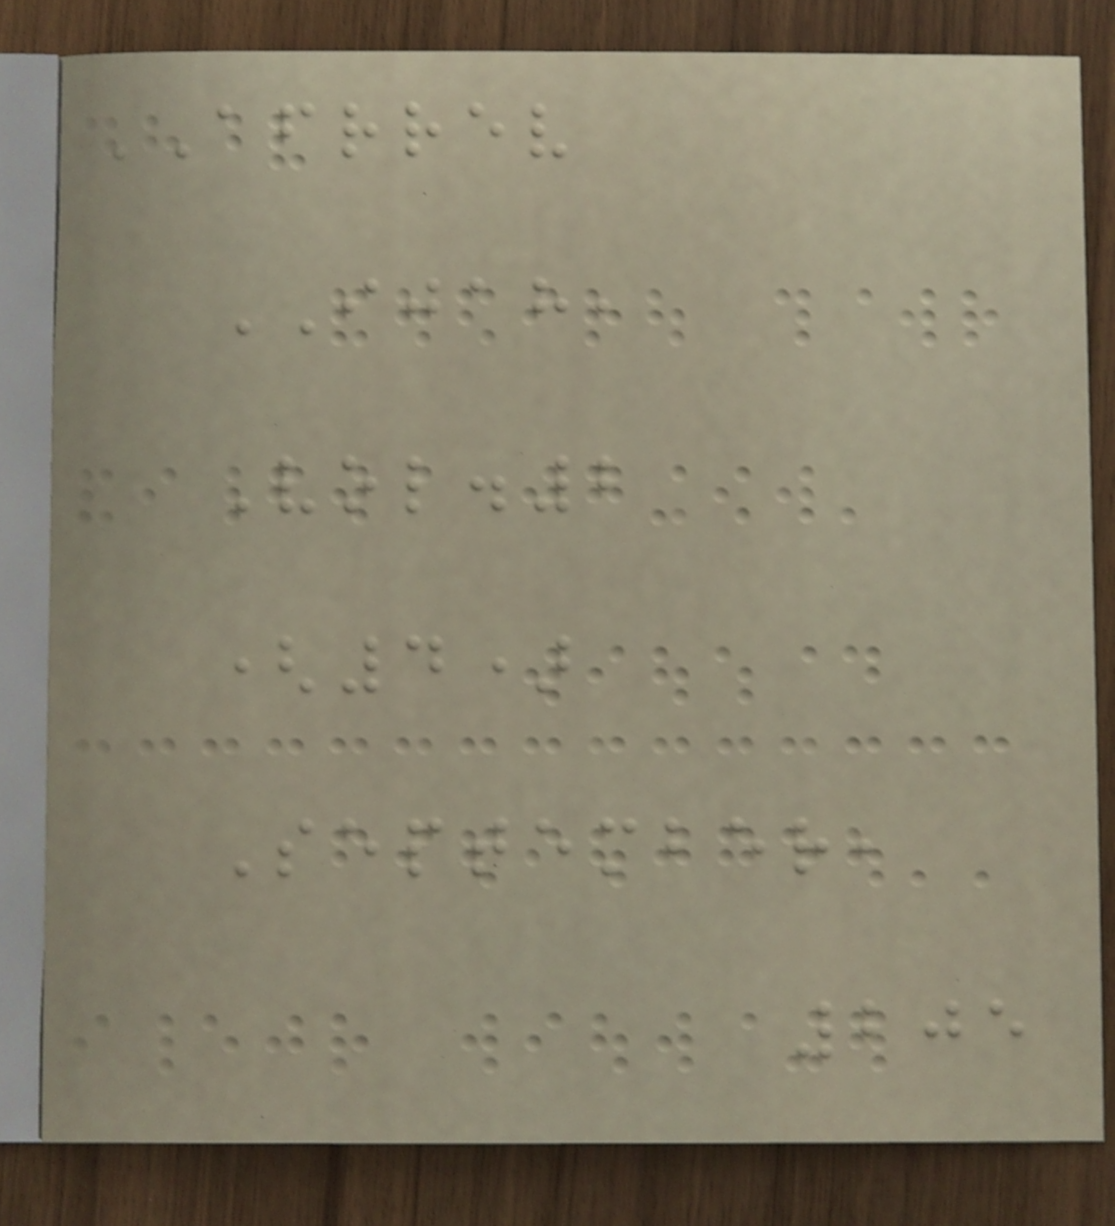AFRREV
IJAH,
Vol.2
(4)
September,
205
